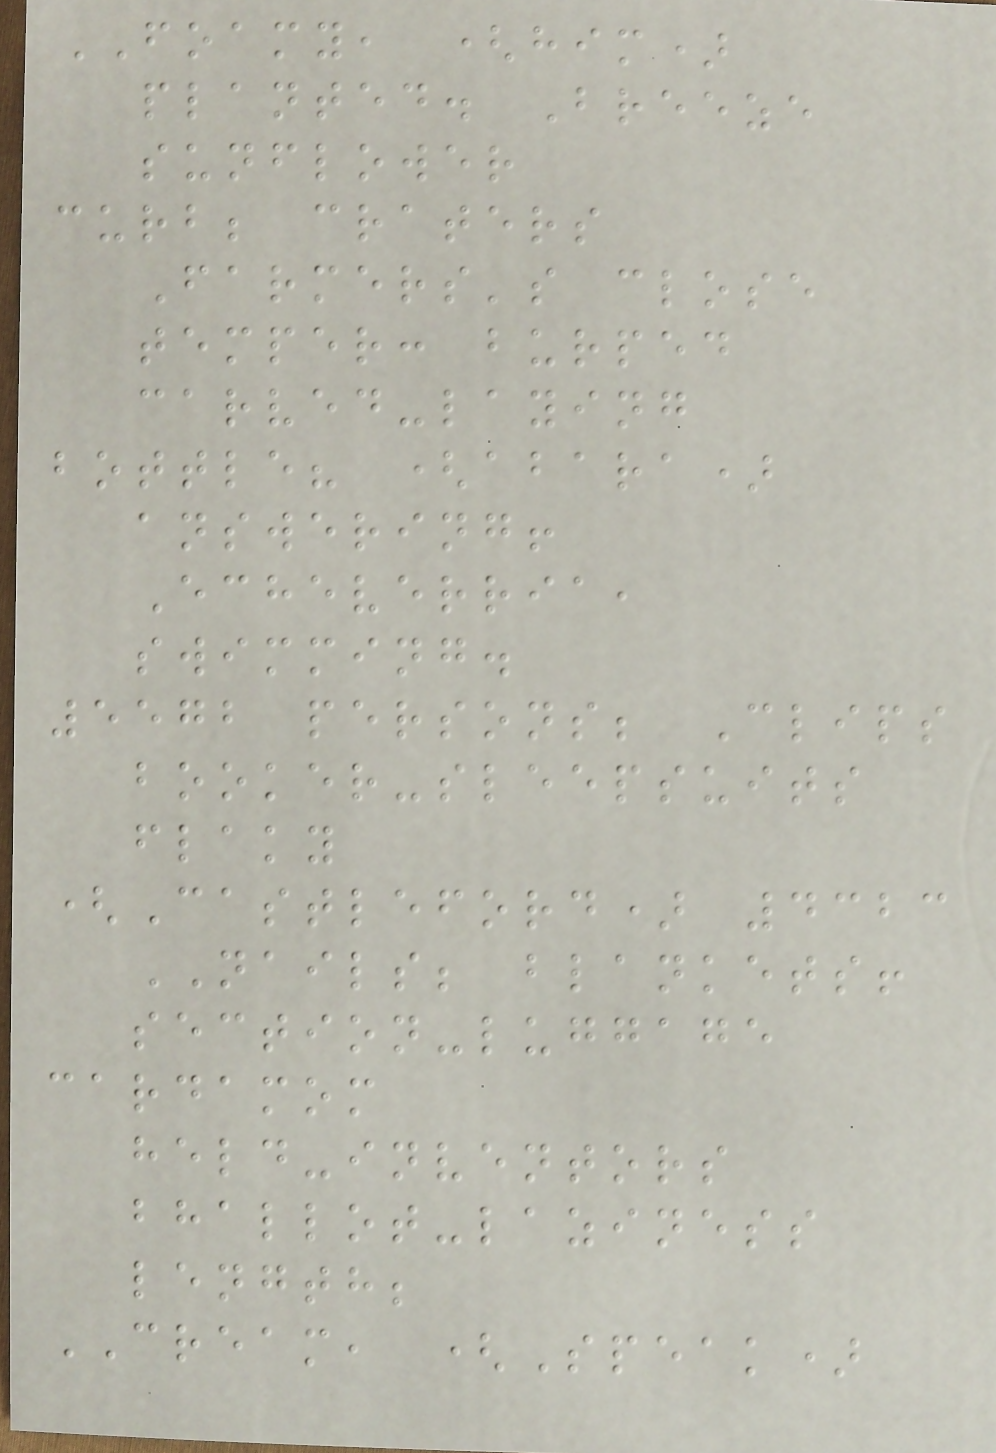FOAMY, (him)
planted. Breeze
sunflower
curb; craters
Farmers's close
temper: burped
carved-laying
bottle? (abara)
answering!
Echeverria,
swimming.
5572 persons; Clips
booker-sleepsuits
flaky
(Castleford) 4323
NAILS; blankets!
section-luggage
cardamom
held-inventors
bhallot-laziness
length;
CREAM, (Speak)
